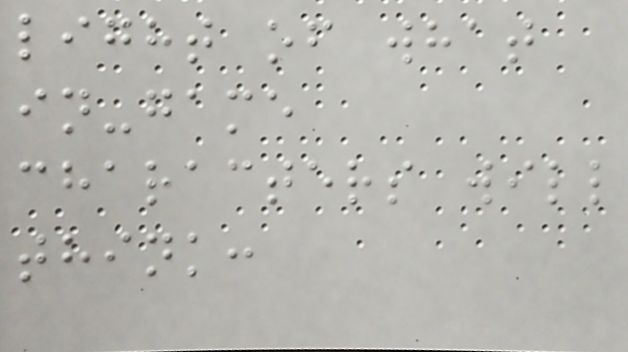light of what
in-game
characters will
think:
